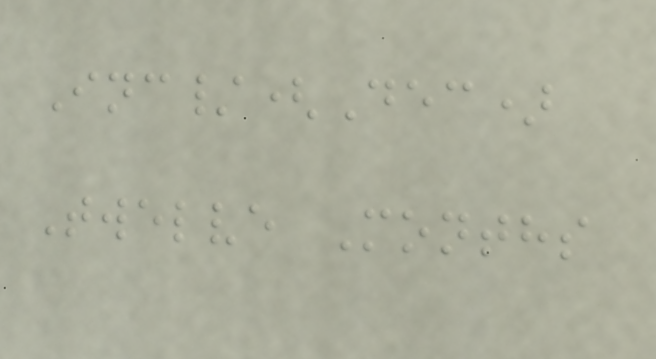Inc/(Dec)
Twelve Months
